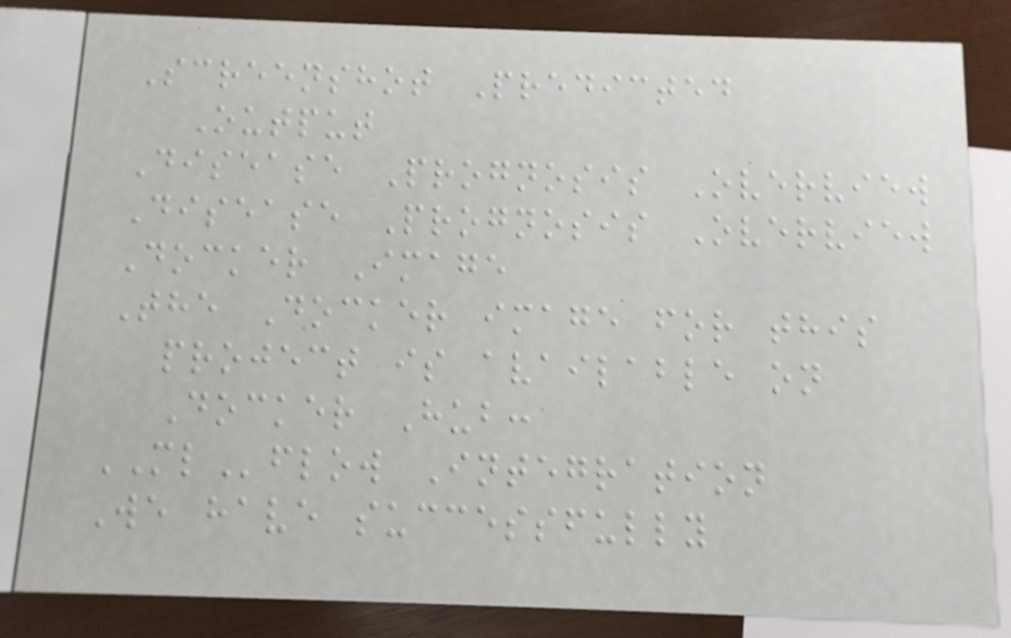Screenshot Predicted
Output
Disease Prognosis Overview
Disease Prognosis Overview
Docker Image
The Docker image for this
project is available on
Docker Hub:
MLflow Integration
We have successfully
